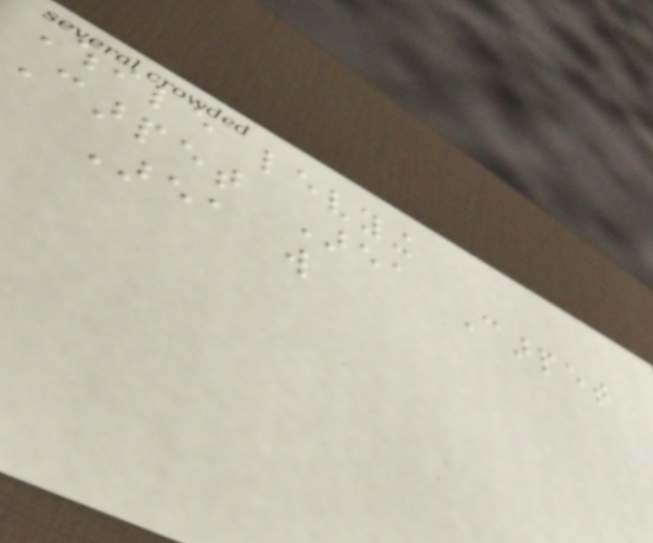While levying
Carpet Area Carpet
Area will
